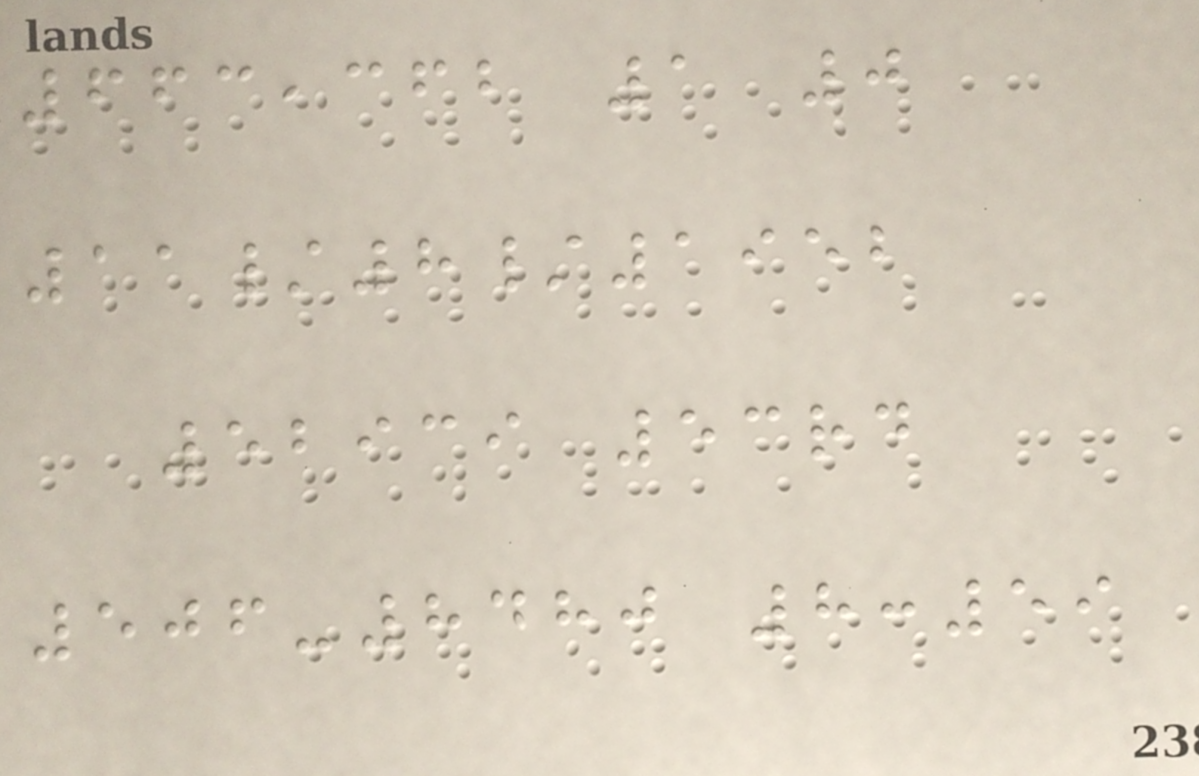663,362 1 0
11/8/1952
52939 53rd
506-8480 8:59
